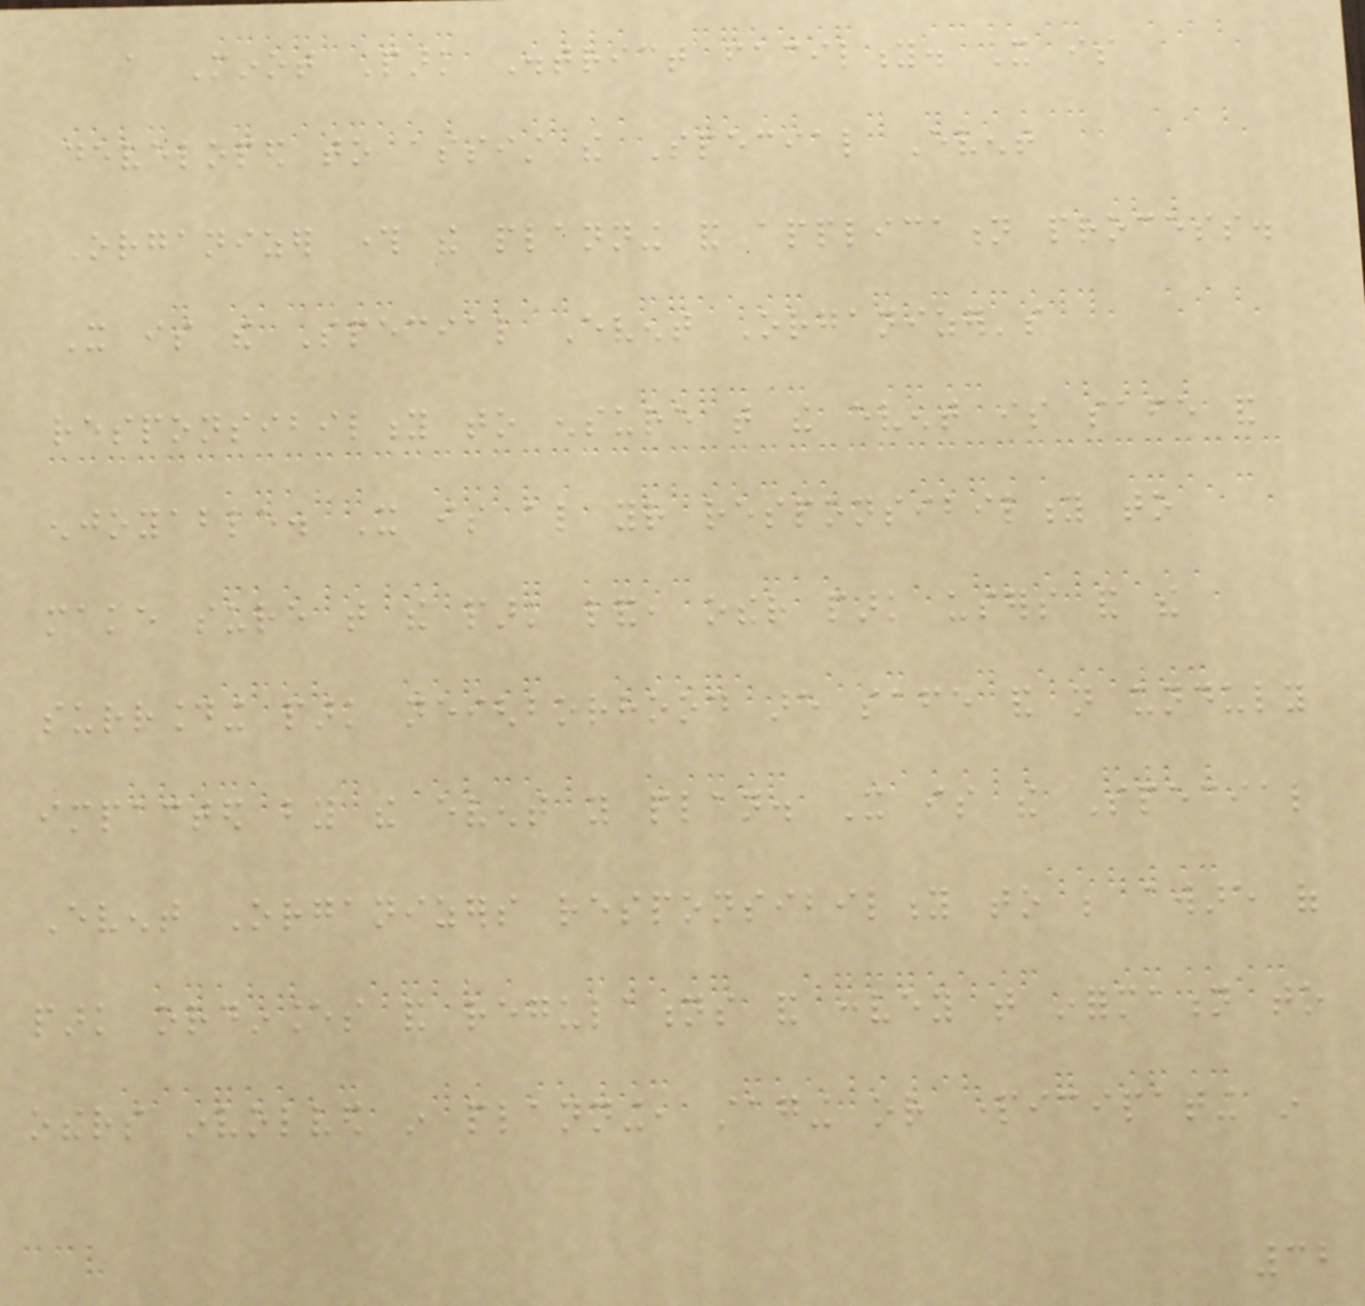a Minot Park District facility. It is
developed to assist the Special Event
Organizer through the planning and application process.
It is the Special Event Organizer's
responsibility to ensure that the event is safe and
enjoyable. It is also your responsibility to
make sure that the park land, other park users and the
surrounding park neighborhood are safe and not unduly
impacted by the event you plan. It is the Special
Event Organizers responsibility to be aware of
park ordinances and regulations and convey that information to
others involved in planning, staging or participating in
32
